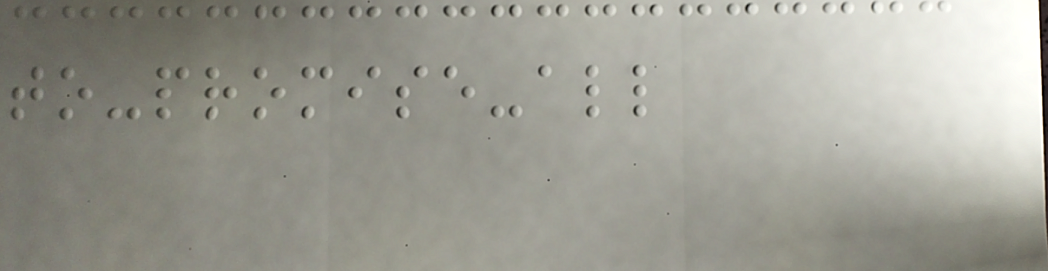to-promise-all
